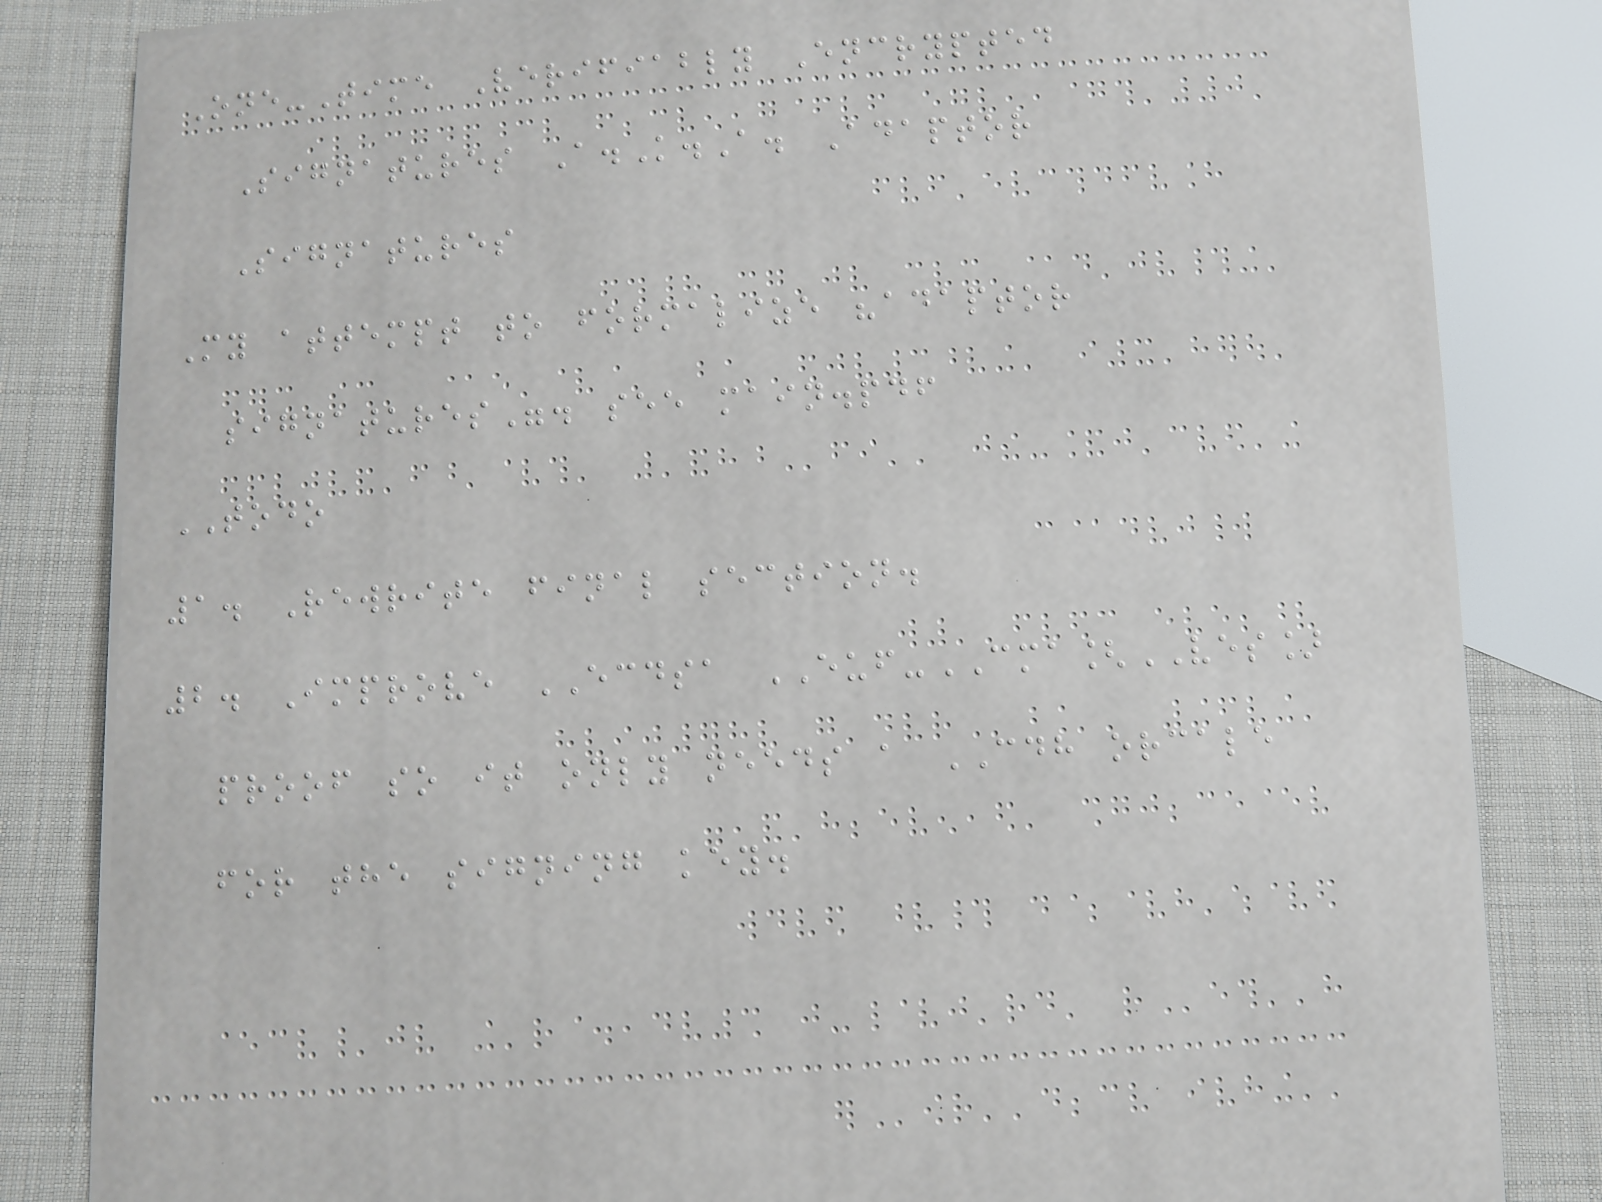One-Time Verifiably Encrypted
Signatures A.K.A. Adaptor
Signatures
My attempt to formalize "adaptor
signatures". see main.pdf
TODO
1. Rewrite final section.
2. Improve ECDSA EUF-CMA[VES]
proof so it only needs a CDH orcale
for the signing key.
